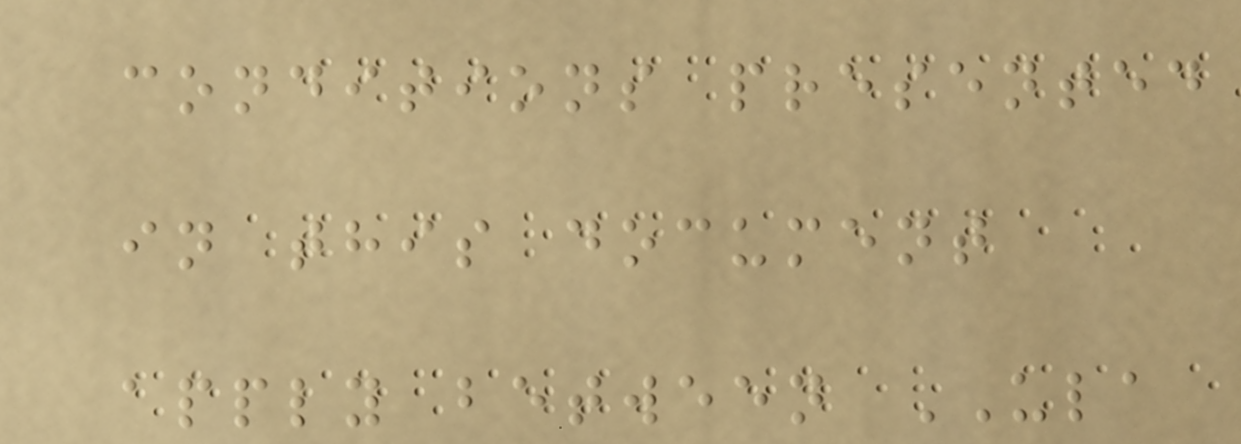conditions presented
in this document
apply between ULA
